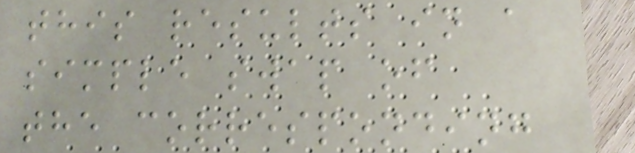this results in a
simple swap of
the corresponding
